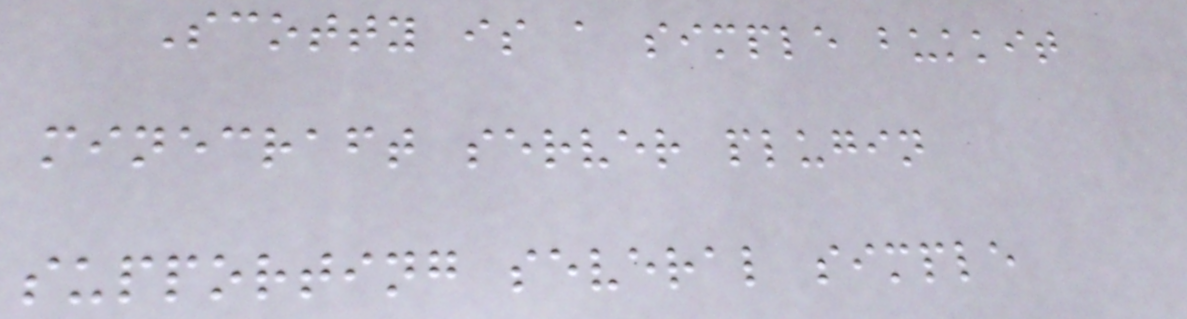Scotty is a simple bukkit
minecraft server plugin
supporting several simple
